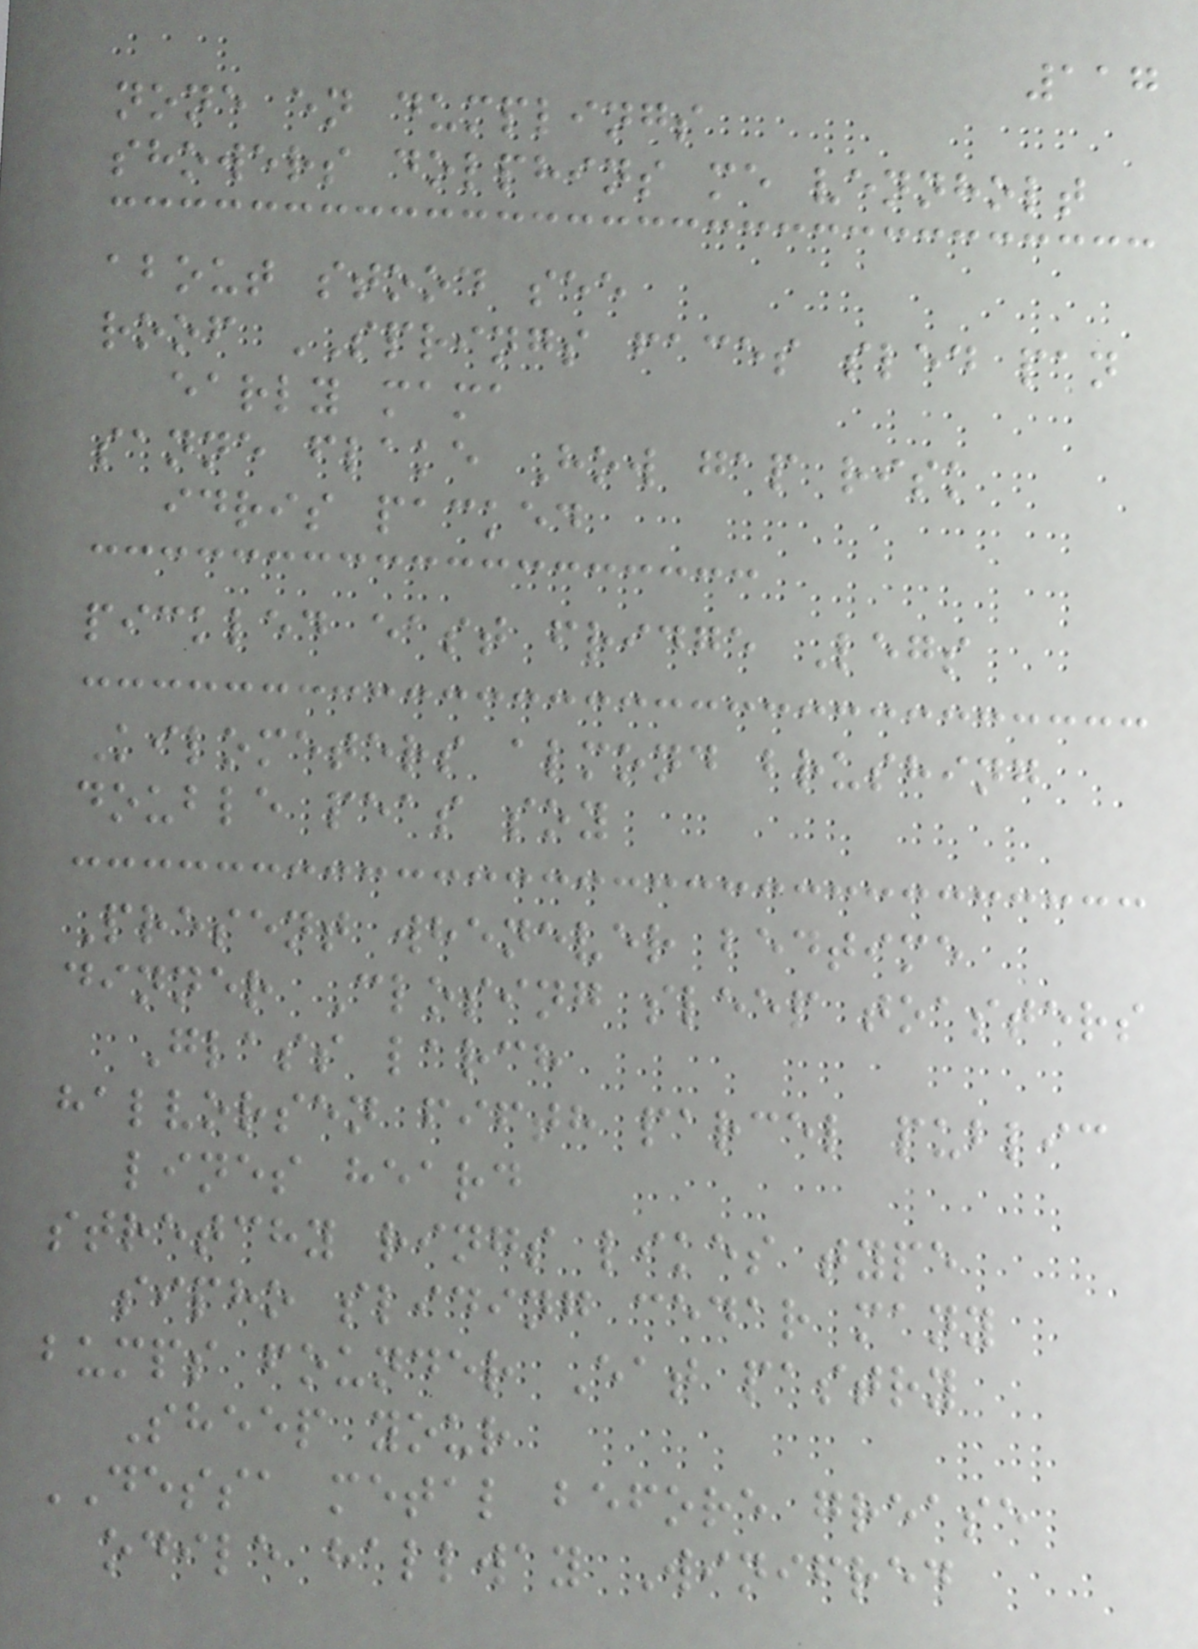117
none en dumplings
showers dolphins me vennholt
about stood see
roof SPRINGS faces sled pan
early mama
sanne flake How gap risk
idris packed
pickled east fridge Legs
Kilometers almond brushing
double peas soy
Present whenever bedtime
dinner Closing sleep toasters
Glass larch
halvorsen fifth parcel public
lines heard
stretchy rings likes type
sipho sliding cedar many
bumps founder Eat pastry
Sheep your
DESSA metal before grease
odile hallway Winifred
